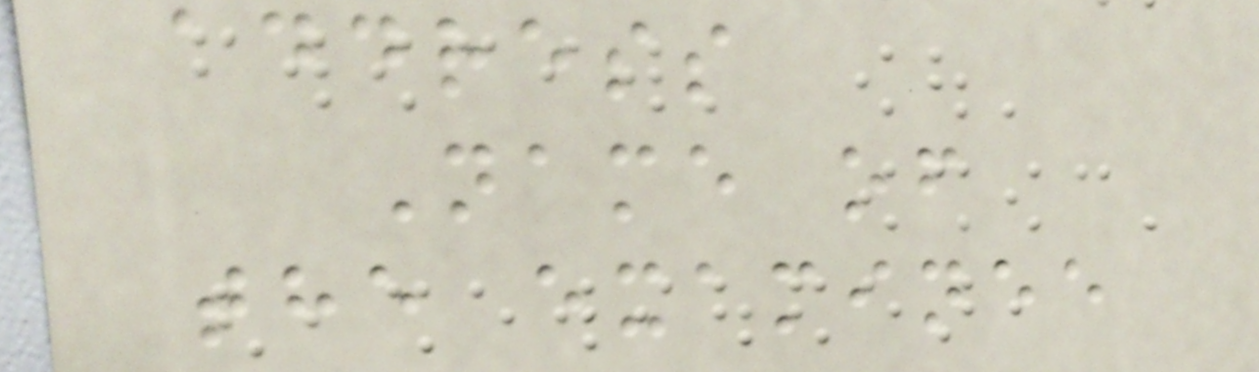address
Name of
the examinee
